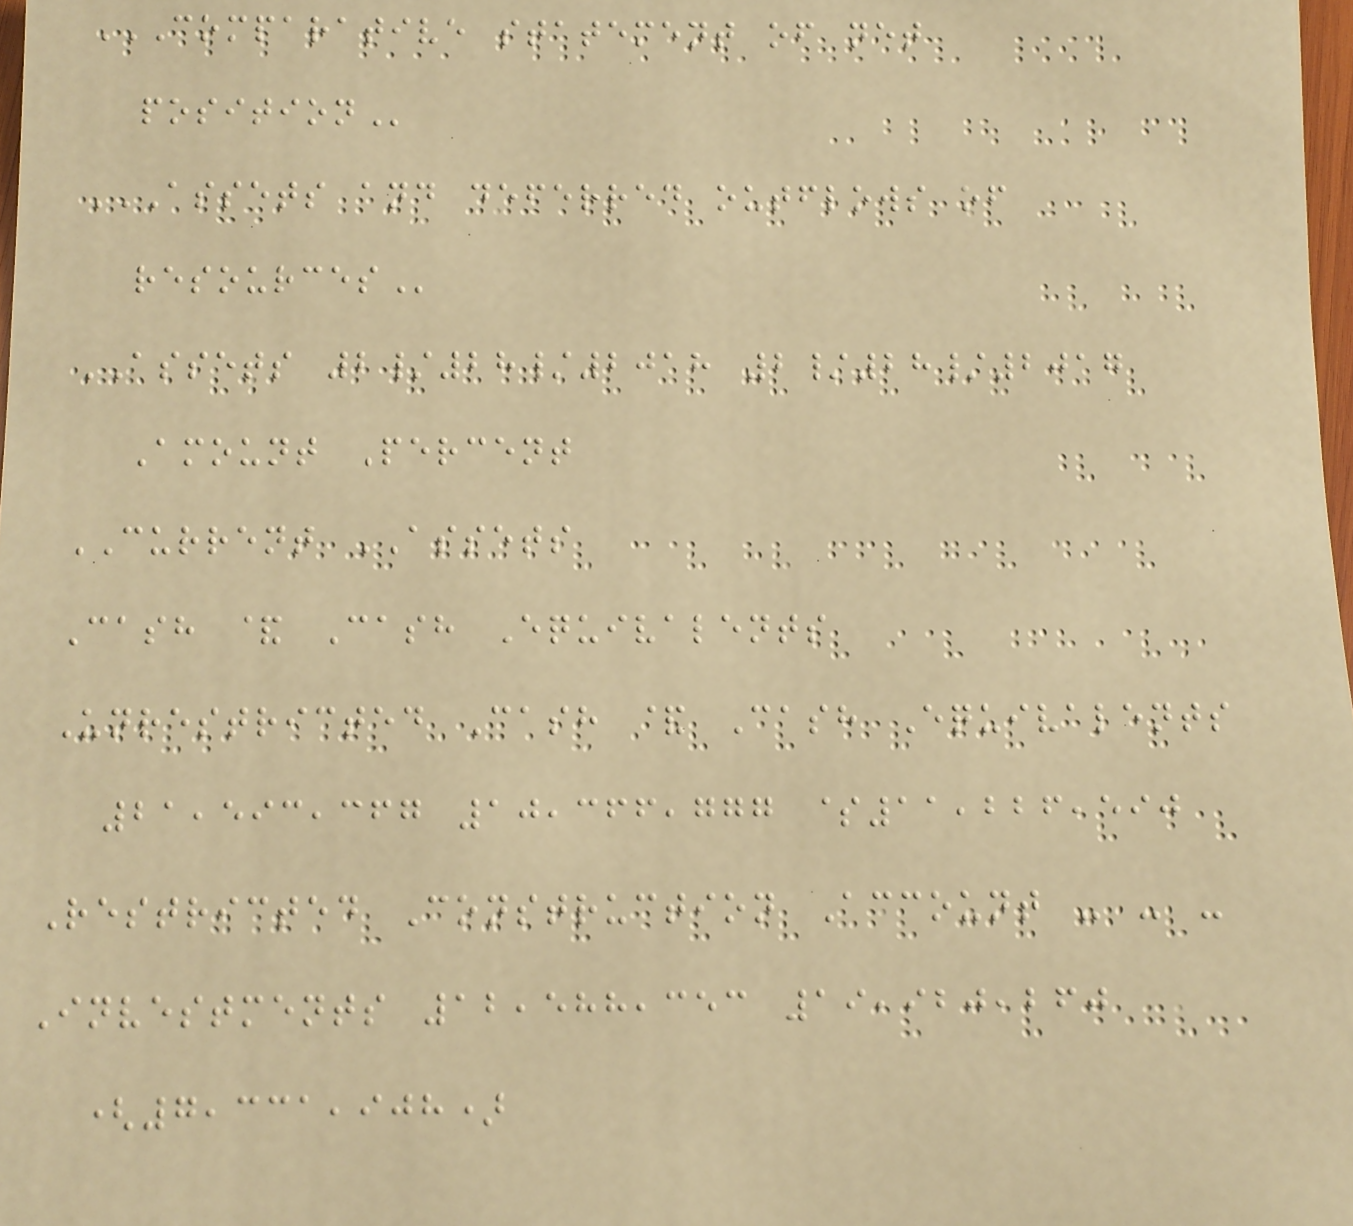COMPARATIVE STATEMENT OF NET
POSITION
ASSETS AND DEFERRED OUTFLOWS OF
RESOURCES
ASSETS 2/28/2018 2/28/2017
Amount Percent
CURRENT ASSETS
Cash & Cash Equivalents
Unrestricted Cash & Cash Equivalents
21,593,367 10,366,777 $11,226,590
Restricted Construction Account - - -
Investments 12,588,353 19,920,260
(7,331,908)
